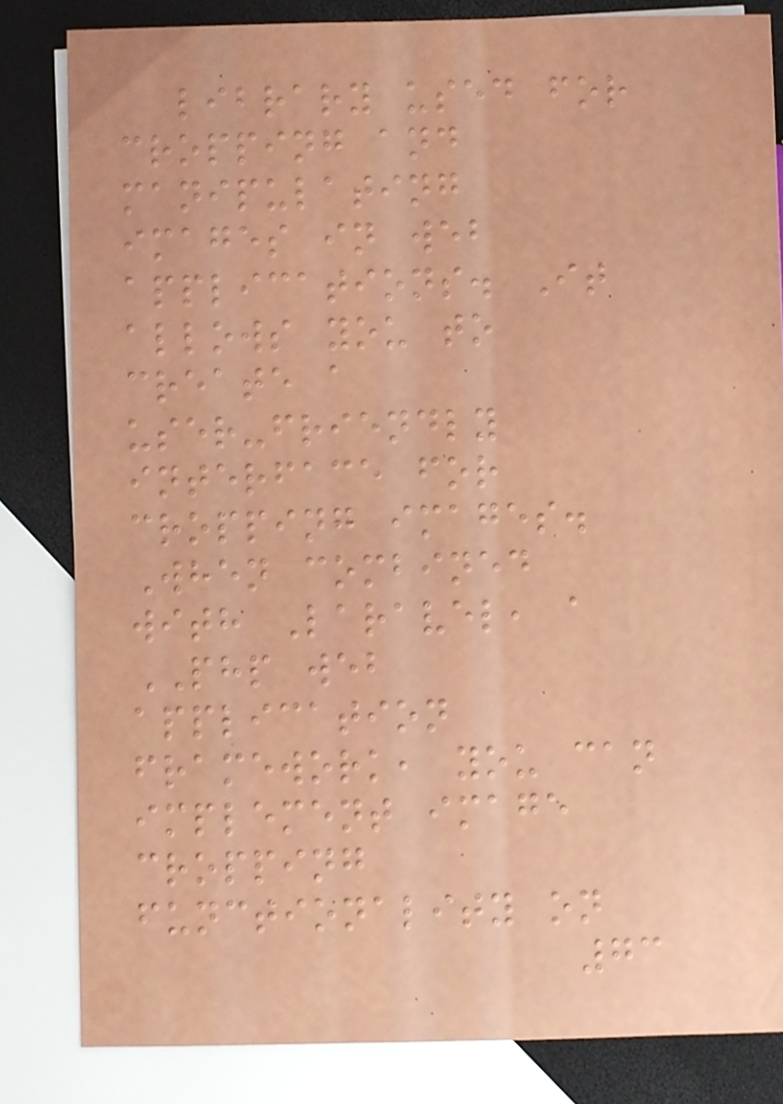library used for
cropping and
manipulating
images in web
applications. It
allows you to
create a
user-friendly
interface for
cropping images.
When combined
with Laravel, a
PHP web
application
framework, you can
implement image
cropping
functionality on
73
